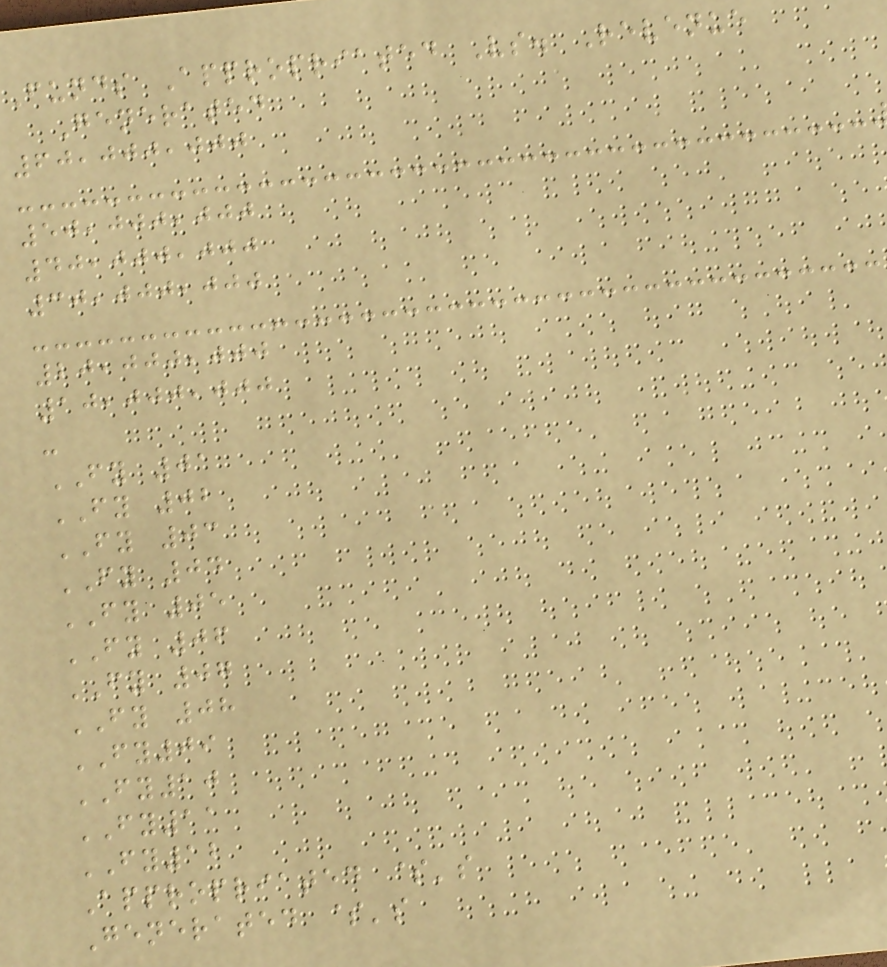Funds Appropriated Vs. Revenue
Generated
60,000,000
50,000,000
40,000,000
30,000,000
20,000,000
10,000,000
-
FY 01
FY 02
FY 03
FY 04
FY 05
FY 06
FY 07
FY 08
FY09
FY10
FY11
FY12
Appropriated $'s
Generated $'s
